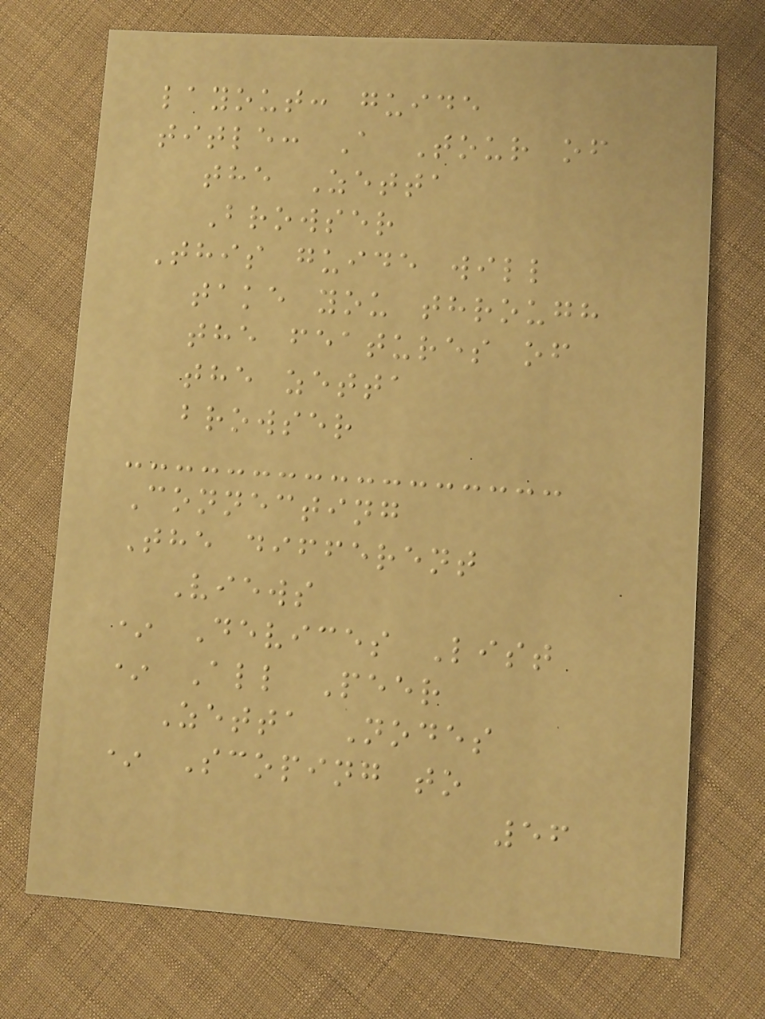layout: guide
title: A Tour of
the Zetta
Browser
This guide will
take you through
the features of
the zetta
browser
Connecting
The different
Views
* Devices List
* All Peer
Zetta Nodes
* Scoping to
56
